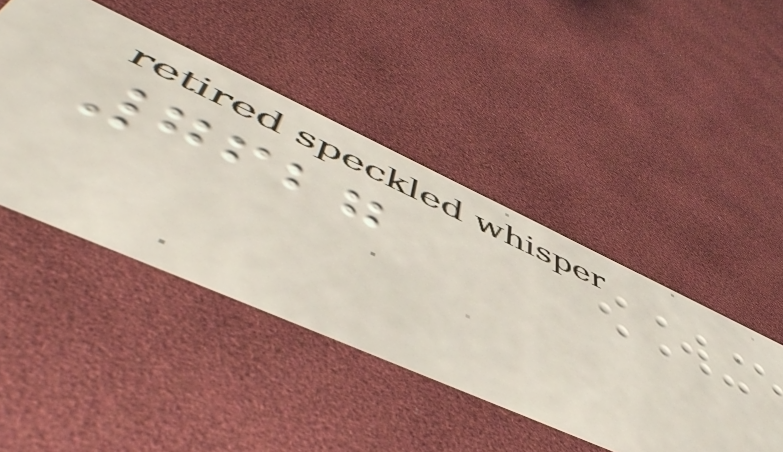7627
